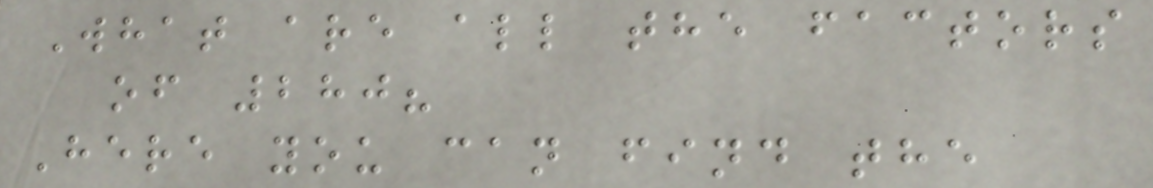What are all the factors
of 280?
Here you can find the
